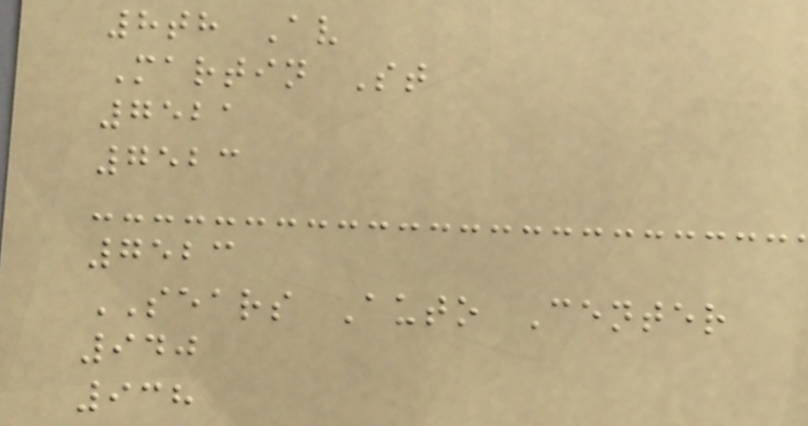8th Av
Martin St
7521
7523
7523
SEARS Auto Center
940
938
